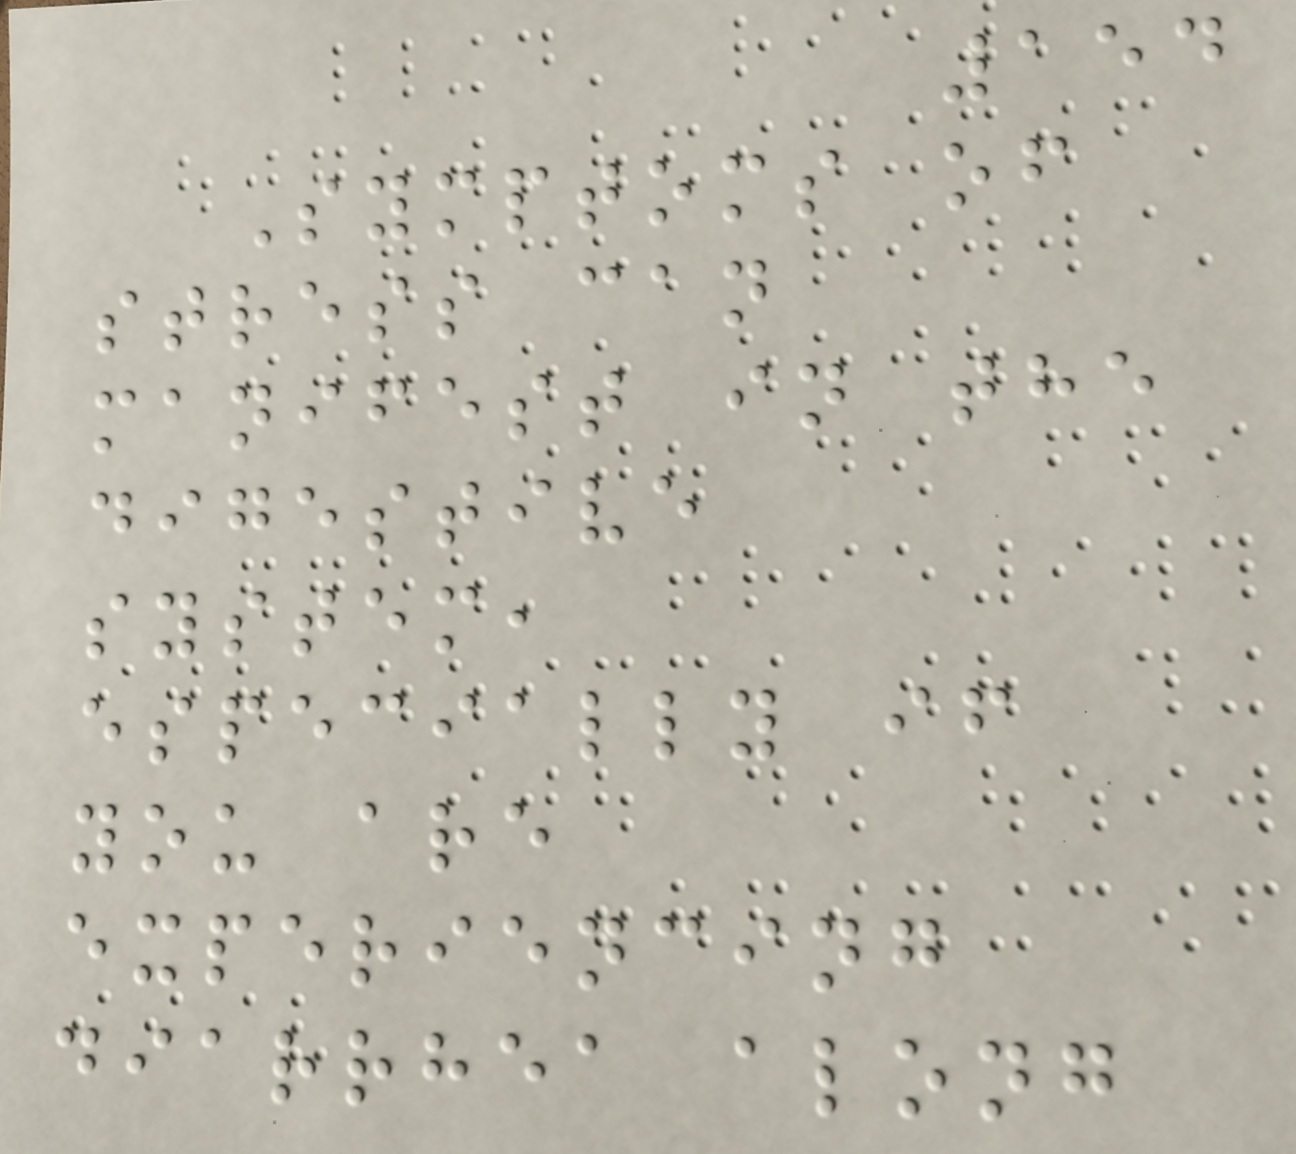154
Symptoms of
stress can
manifest in the
digestive
system,
especially if
you are
experiencing
diarrhea along
